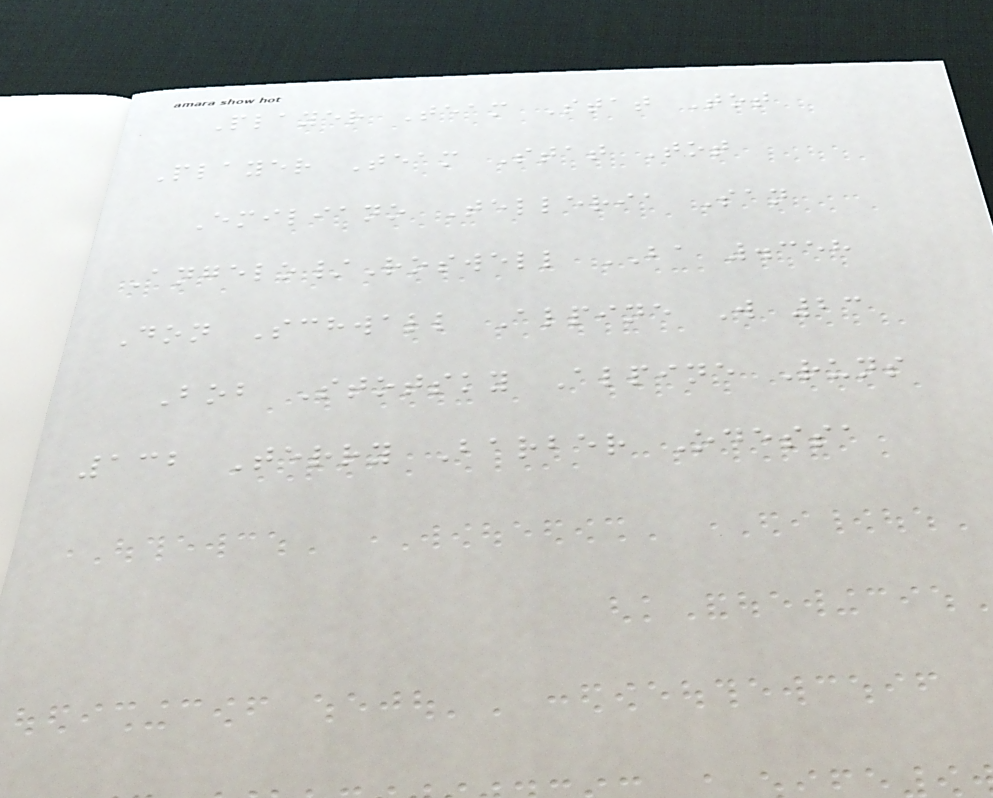Player Team Stat Tot
Player Team Stat Tot
Emiliano Telleria San
Angelo/Roswell BA .358
Don Schwall Alpine W 23
Bob Stotsky Alpine Runs
132 Terry Barber Odessa
